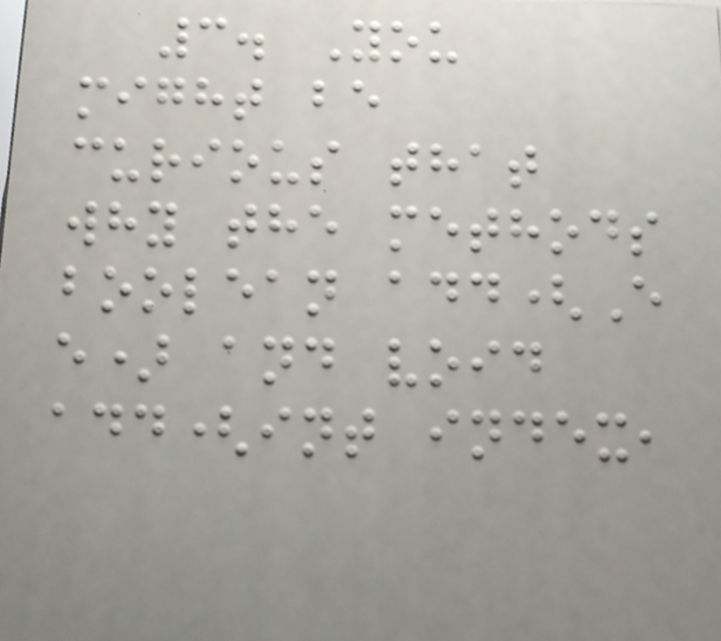3. You
might be
curious that
why the methods
boolean add(E
e) and void
add(int index,
